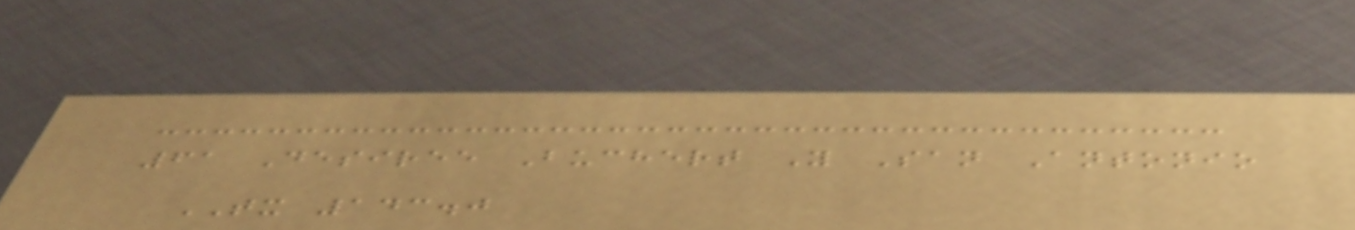61 Desiree Buchert Y San Antonio
TX 143.0
